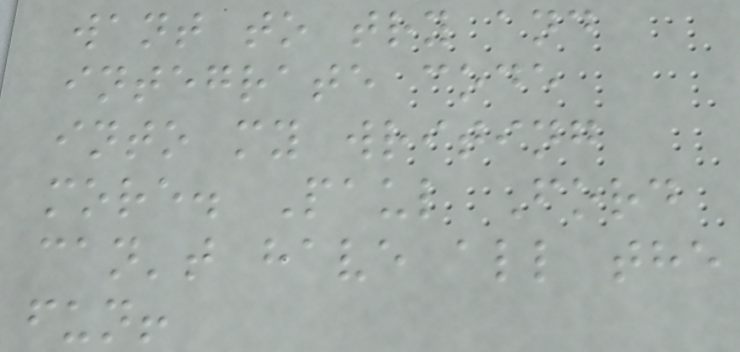want to try and
integrate code
into my writing
more. Paul Ford
can't have all the
fun!
